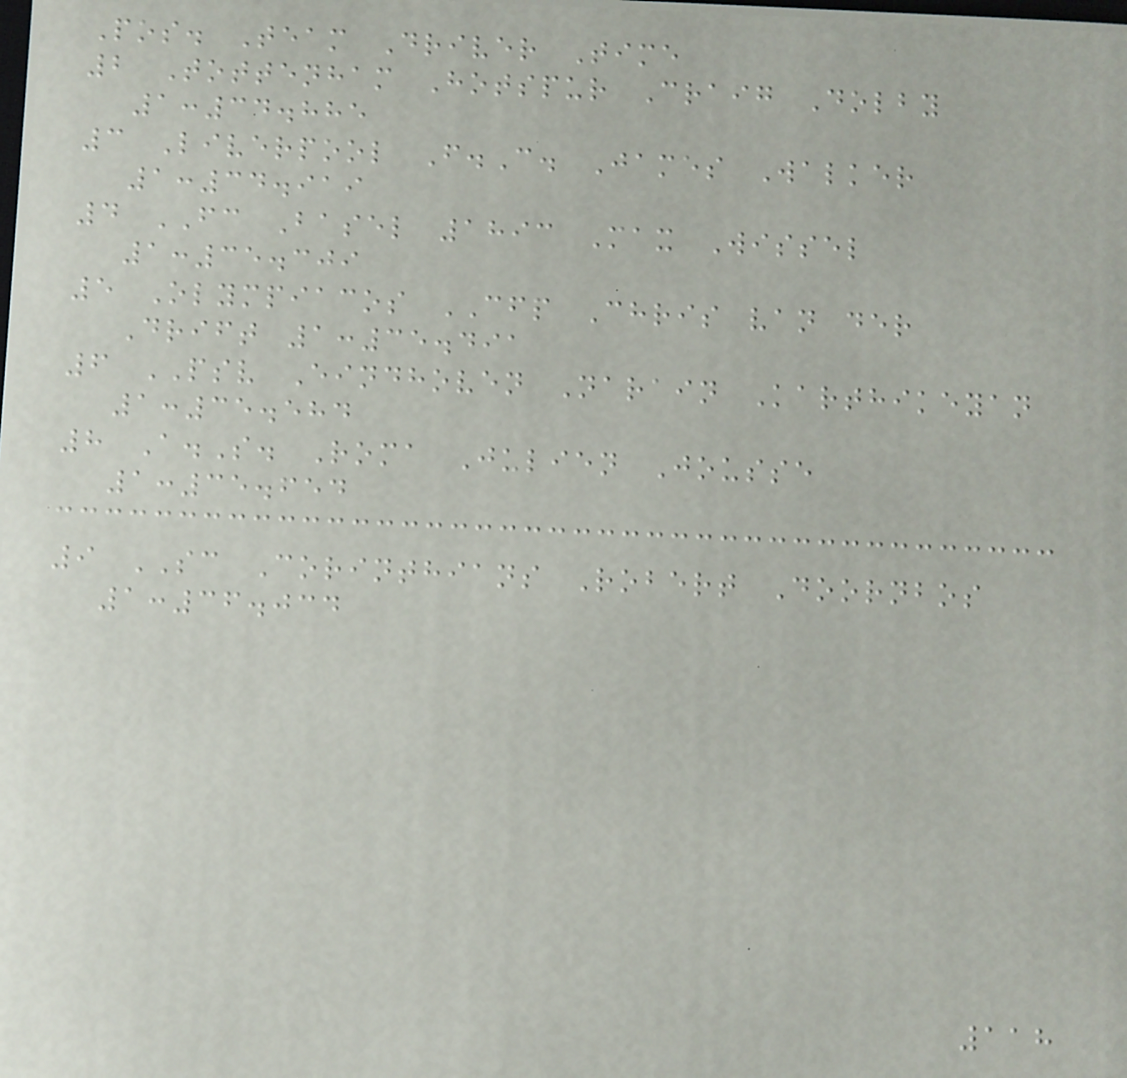Pos. Team Driver Time
2 Tottenham Hotspur Craig Dolby
1:34.885
3 Liverpool F.C. James Walker
1:34.919
4 FC Basel 1893 Max Wissel
1:35.309
5 Olympiacos CFP Chris van der
Drift 1:35.491
6 PSV Eindhoven Narain Karthikeyan
1:35.584
8 A.S. Roma Julien Jousse
1:35.654
9 SC Corinthians Robert Doornbos
1:36.034
118
